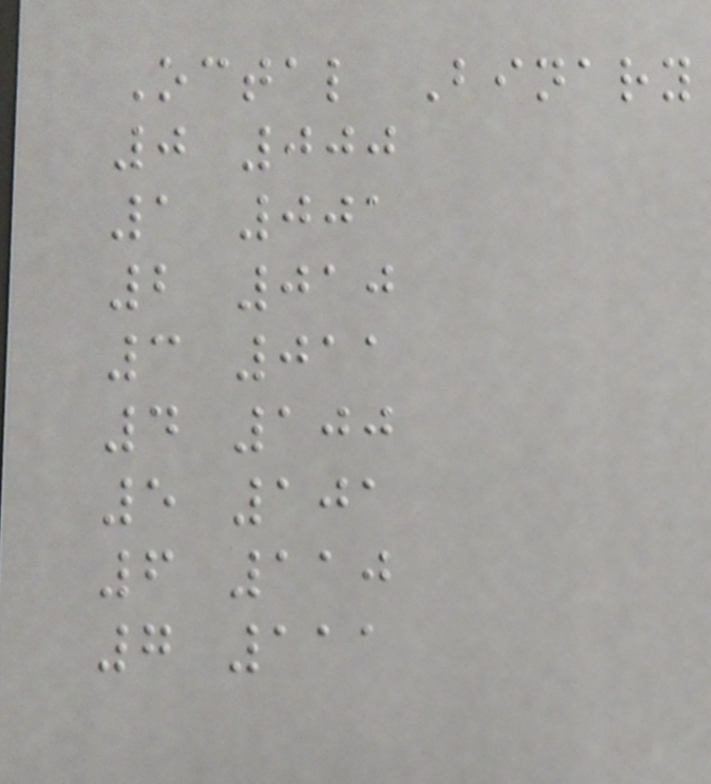Octal Binary
0 000
1 001
2 010
3 011
4 100
5 101
6 110
7 111
